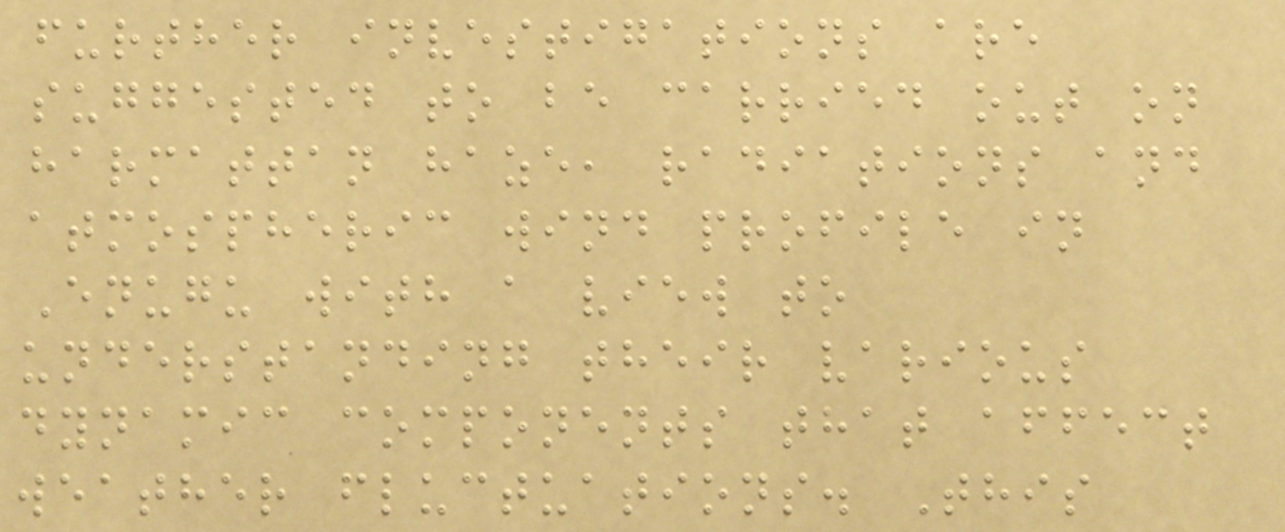further investigations are
suggested to be carried out on
harmattan haze, radiations and
atmospheric wind profile in
Enugu with a view to
understanding their various
dynamic components that affect
weather fluctuations. This
